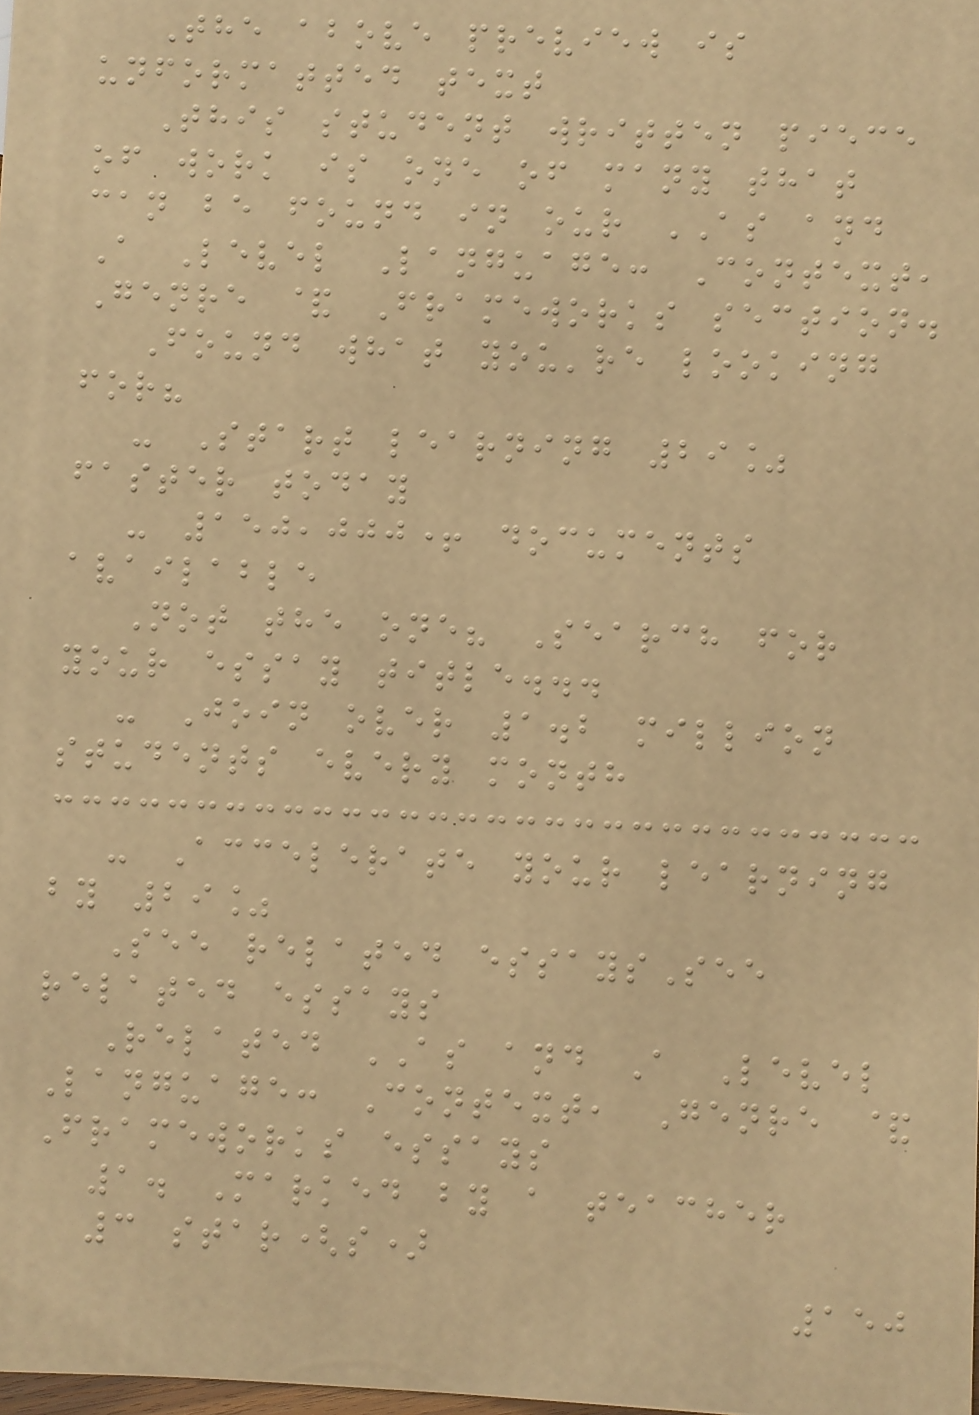The above preview is
unformatted text
This student written piece
of work is one of many that
can be found in our AS and
A Level Language: Context,
Genre & Frameworks section.
Found what you're looking
for?
- Start learning 29%
faster today
- 150,000+ documents
available
Not the one? Search for
your essay title...
- Join over 1.2 million
students every month
- Accelerate your learning
by 29%
See related essaysSee
related essays
Related AS and A Level
Language: Context, Genre &
Frameworks essays
1. Marked by a teacher
3 star(s)
150
